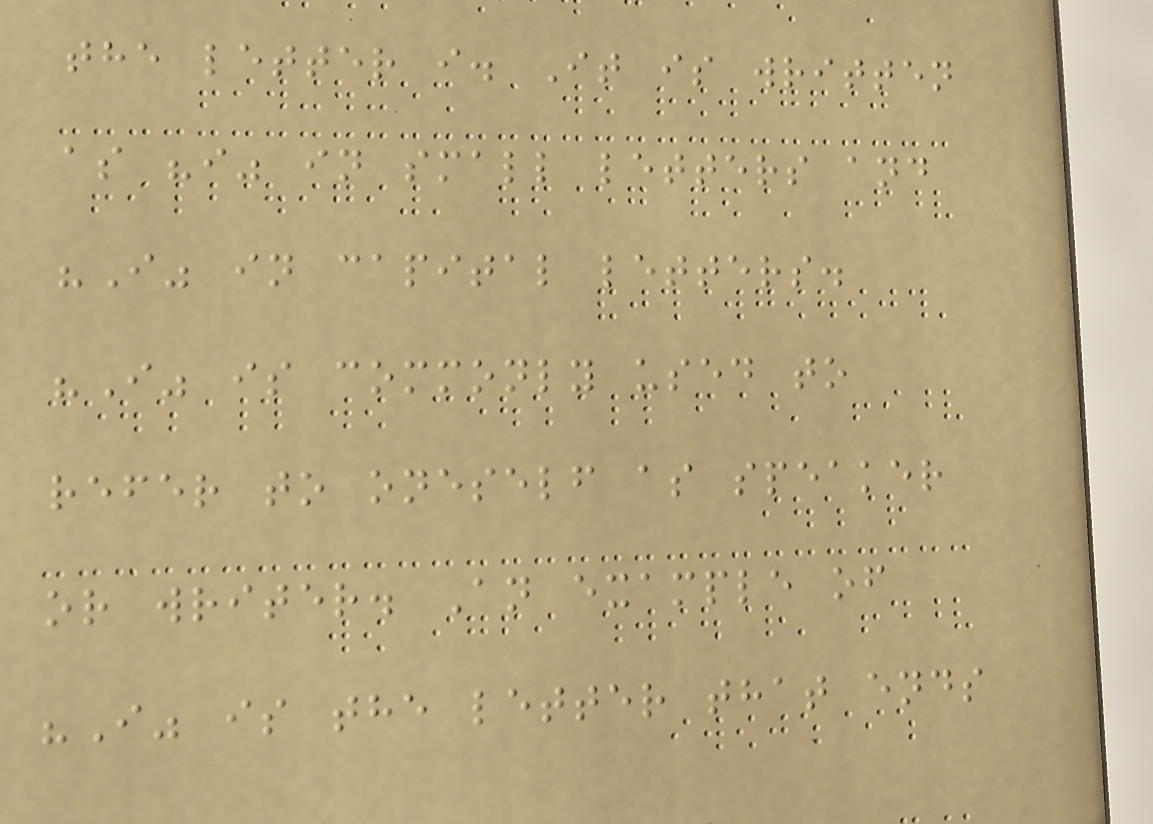the letter i. It is written
as "i" in small letters and
"I" in capital letters.
"I" is commonly used to
refer to oneself as speaker
or writer. An example of
"I" is the letter that ends
